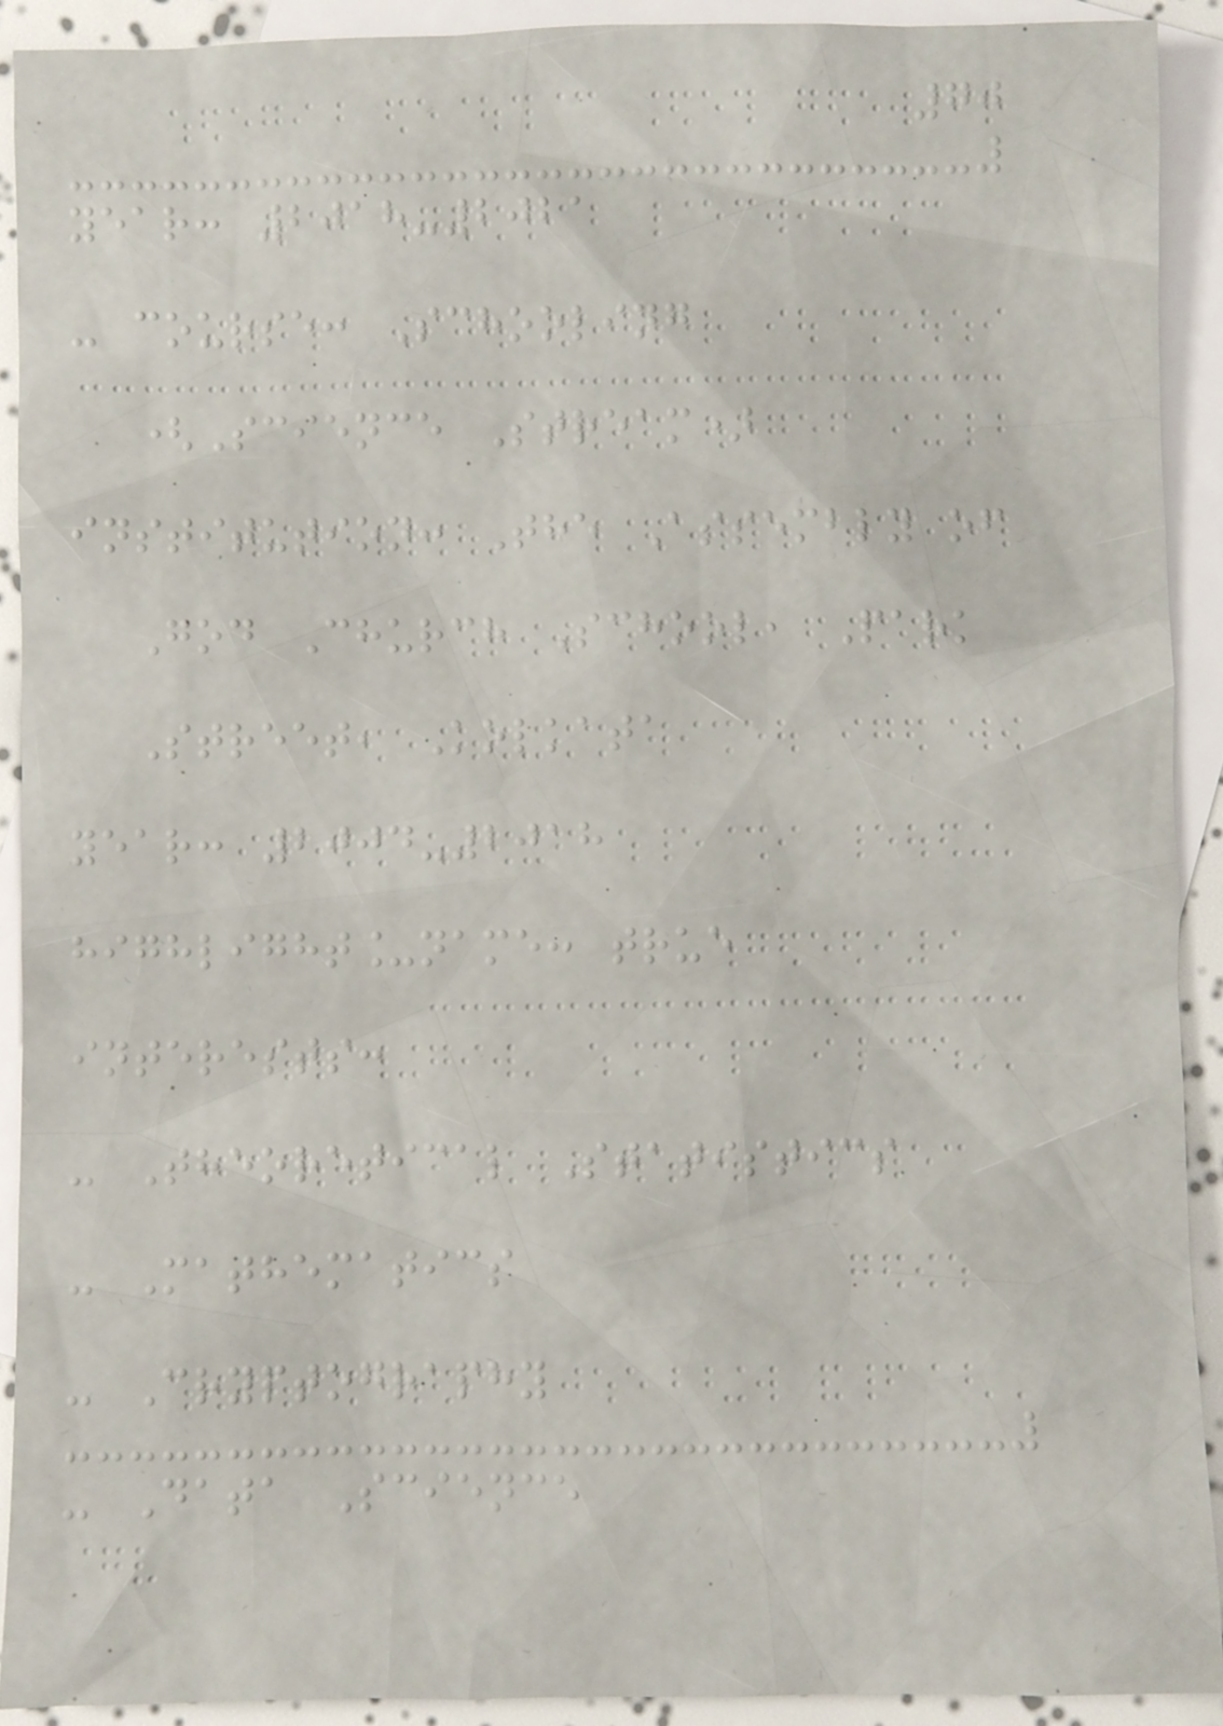70
year: 2018-2021
- course: Schooling
(Science Stream)
institution: The Assembly of
God Church School, Park
Street, Kolkata
year: 2004-2018
highlight_name: true
interests:
- Theoretical Statistics
- Mathematics
- Cryptography
- Data Science
